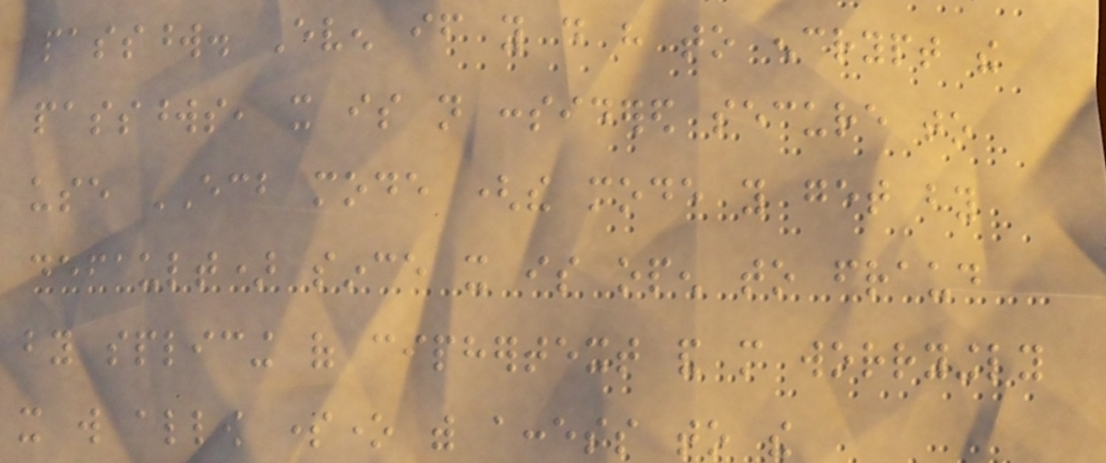password. Even if you do have to encrypt the
passwords, it is not considered secure to
use ECB mode (the mode you get by
default) since it is open to fraud
by splicing of ciphertext and more worryingly
it will allow someone with access to the
